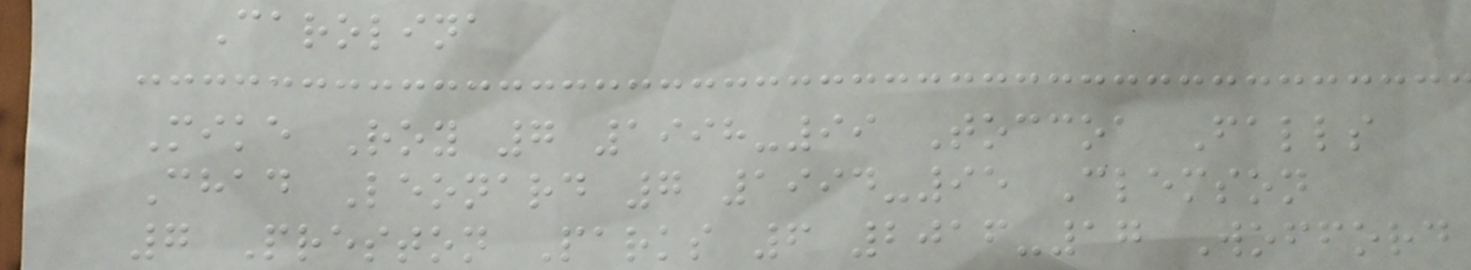Carolina
Mike Roy 7 1998-99 Toccoa Falls
Chad Leonard 7 1994-95 Clemson
7 Preston Parks 6 2016-17 Wofford
